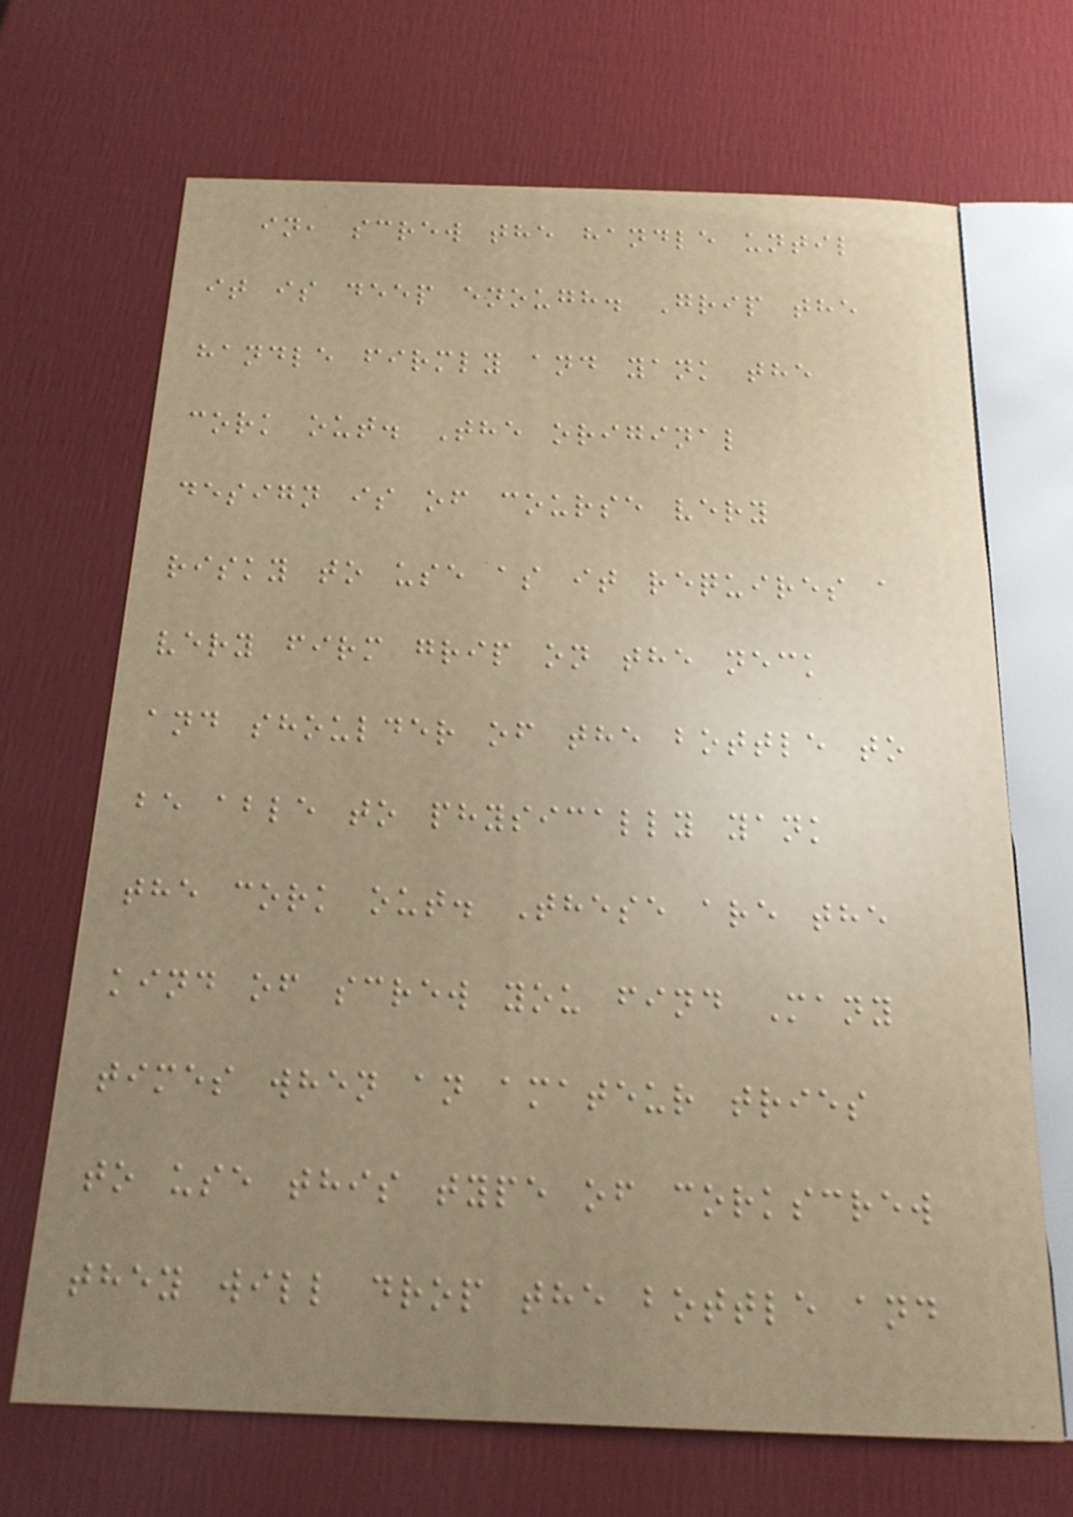in, screw the handle until
it is deep enough. Grip the
handle firmly and yank the
cork out. The original
design is of course very
risky to use as it requires a
very firm grip on the neck
and shoulder of the bottle to
be able to physically yank
the cork out. These are the
kind of screw you find Many
times when an amateur tries
to use this type of corkscrew
they will drop the bottle and
